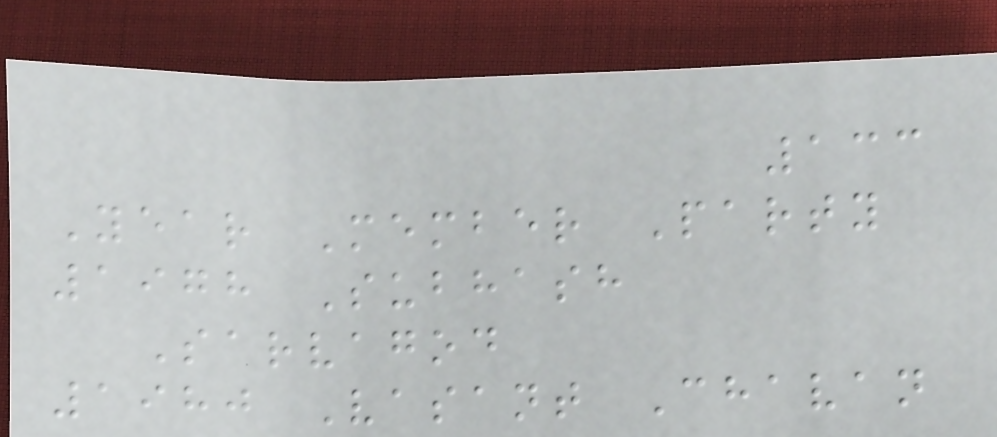133
Year Member Party
1978 Subhash
Sarvagod
1980 Vasant Chavan
